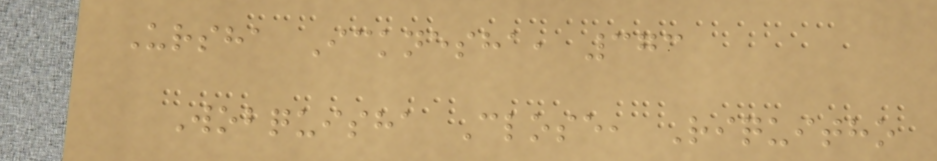Ursha Icknesha, 373
Wobquisha Close, Riquitho
